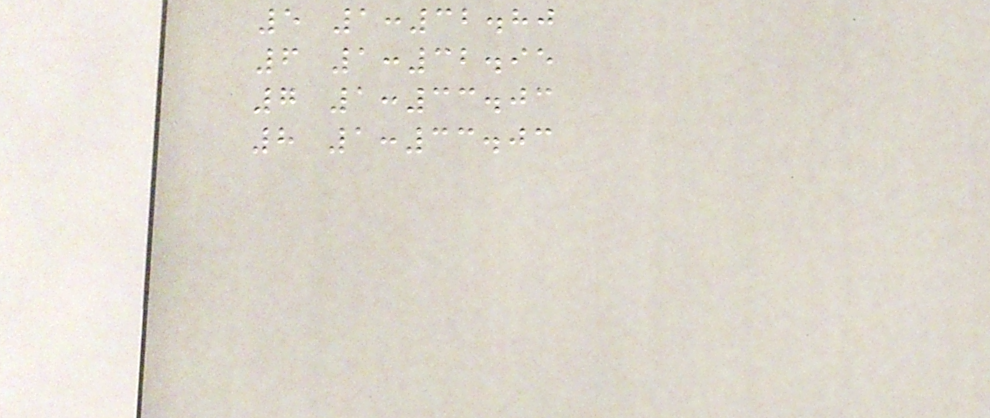5 1:32.80
6 1:32.95
7 1:33.03
8 1:33.03
